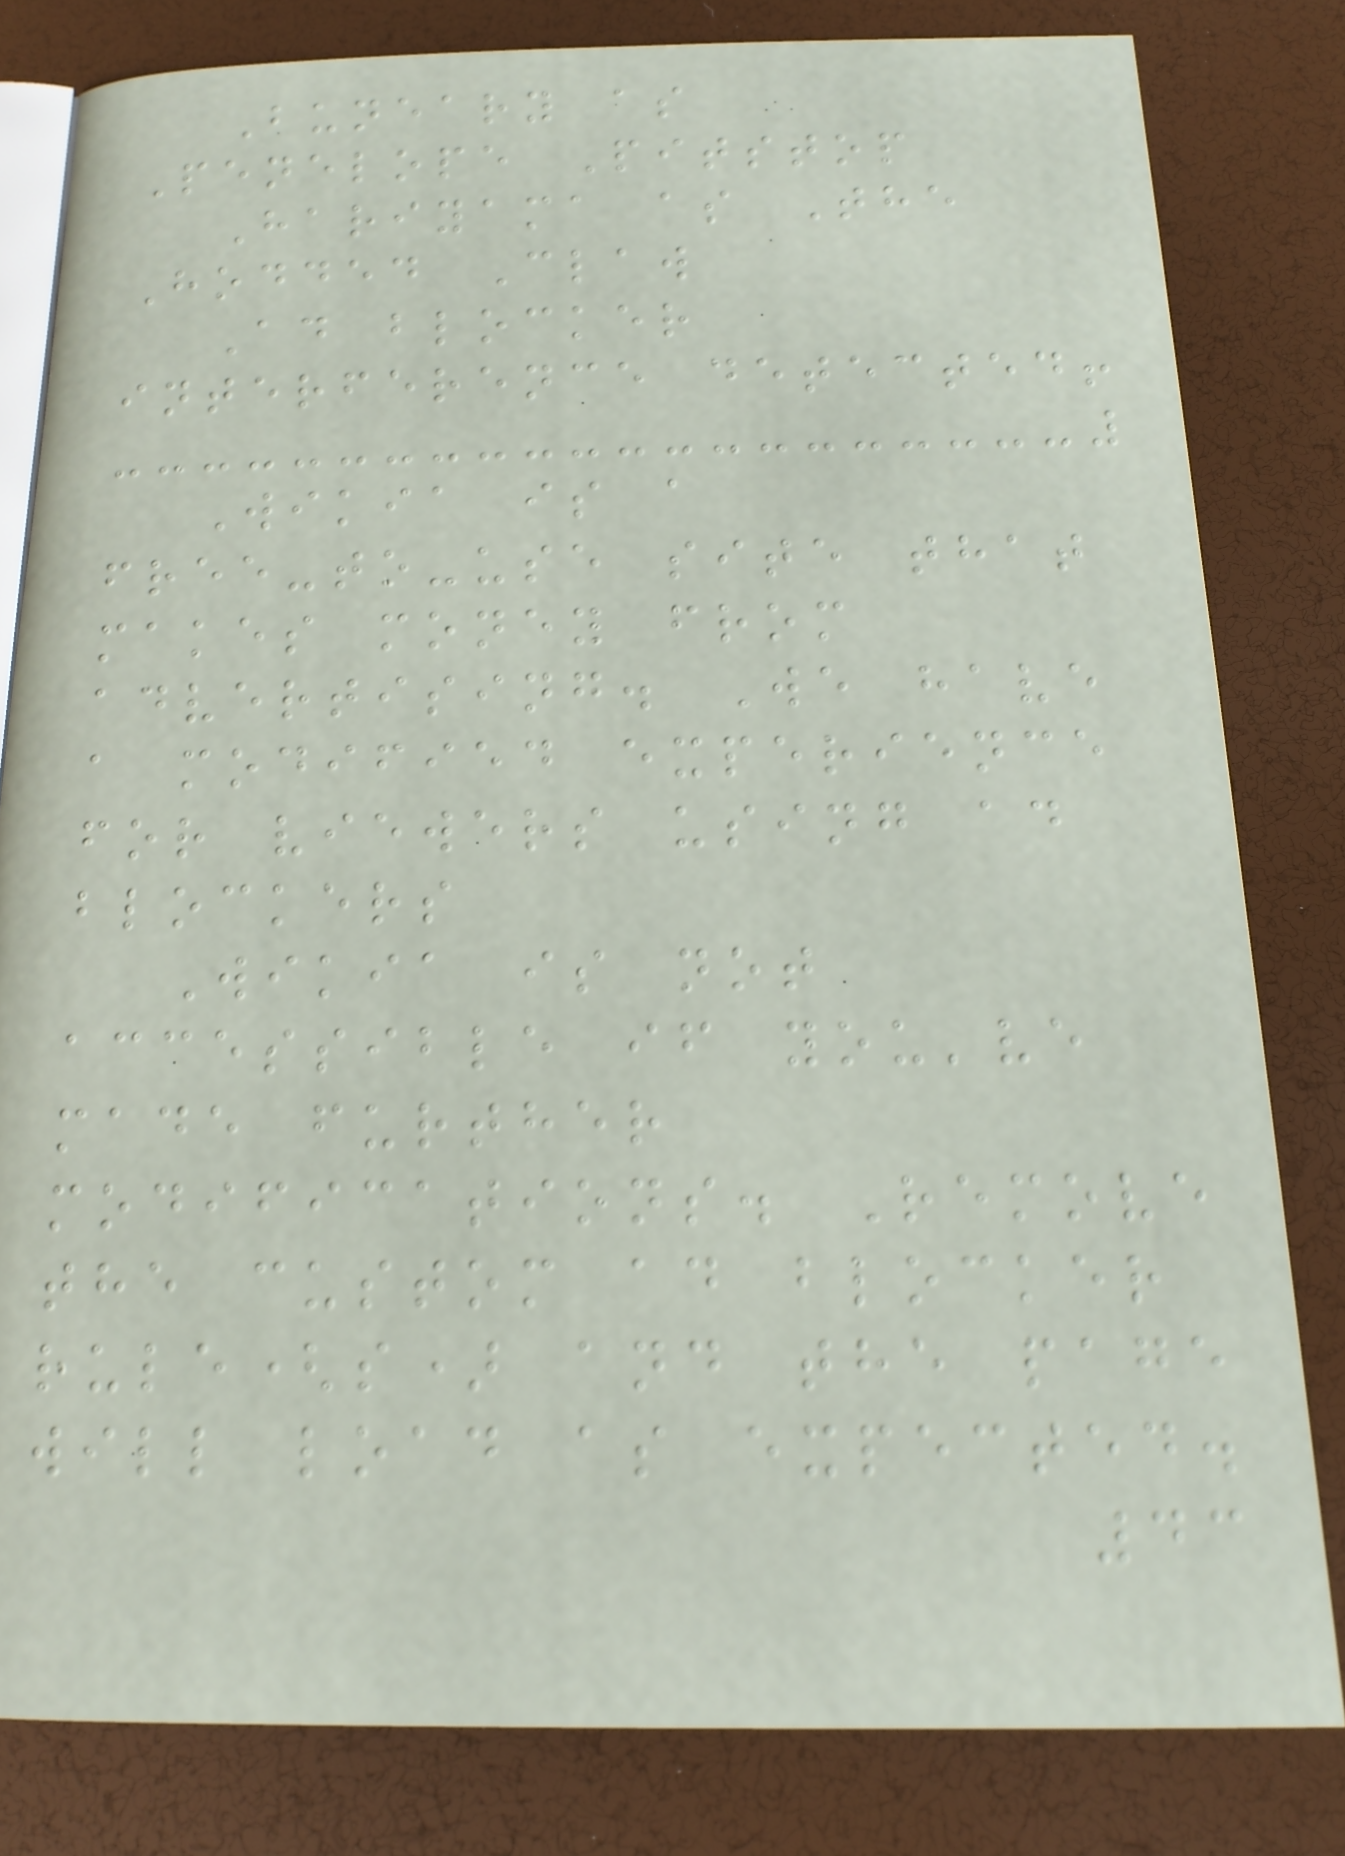Buneary as
Penelope Pitstop
Hariyama as The
Hodded Claw
Ad blocker
interference detected!
Wikia is a
free-to-use site that
makes money from
advertising. We have
a modified experience
for viewers using ad
blockers
Wikia is not
accessible if you've
made further
modifications. Remove
the custom ad blocker
rule(s) and the page
will load as expected.
43
